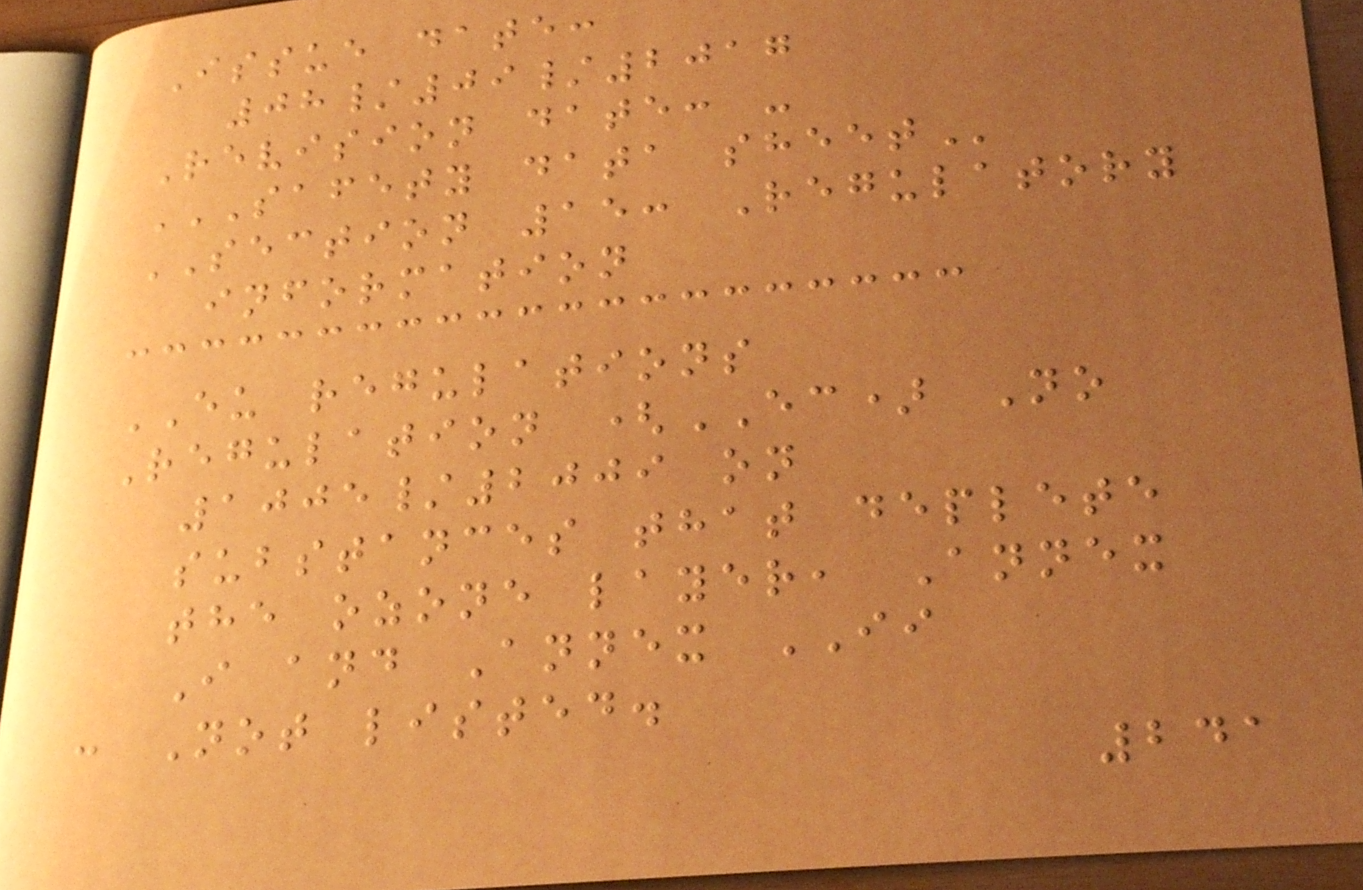Issue date:
08/09/2017
Revision date: -
SAFETY DATA SHEET
SECTION 15: Regulatory
information
EU regulations
Regulation (EC) No
1005/2009 on
substances that deplete
the ozone layer, Annex
I and Annex II
: Not listed.
241
